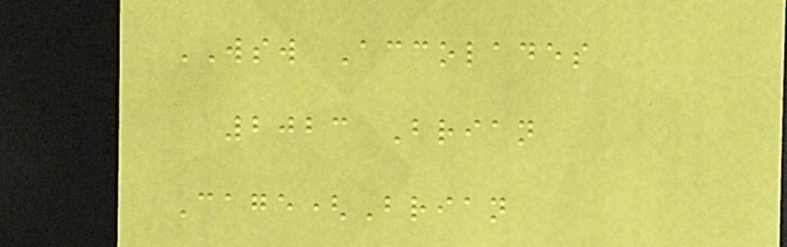WSW Accolades
2023 Brian
Cage(Brian
